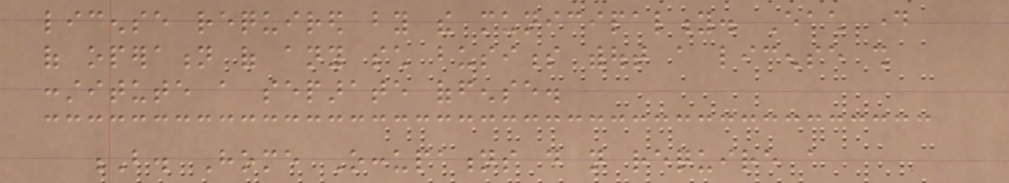license required by the municipality. Each day
of operation of any such business without a license shall
constitute a separate offense.
B. Home Occupations do not require a
